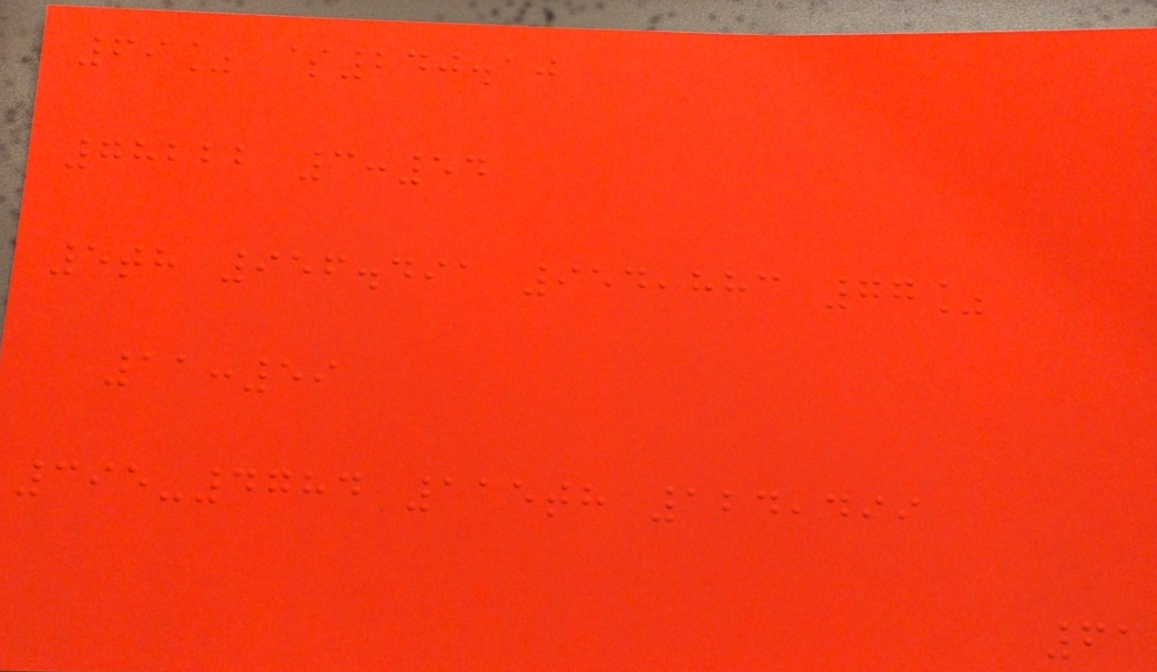69% $240.10
78222 3:54
5th 956.491 954,883 77%
11:59
395-4784 115th 124,499
61
